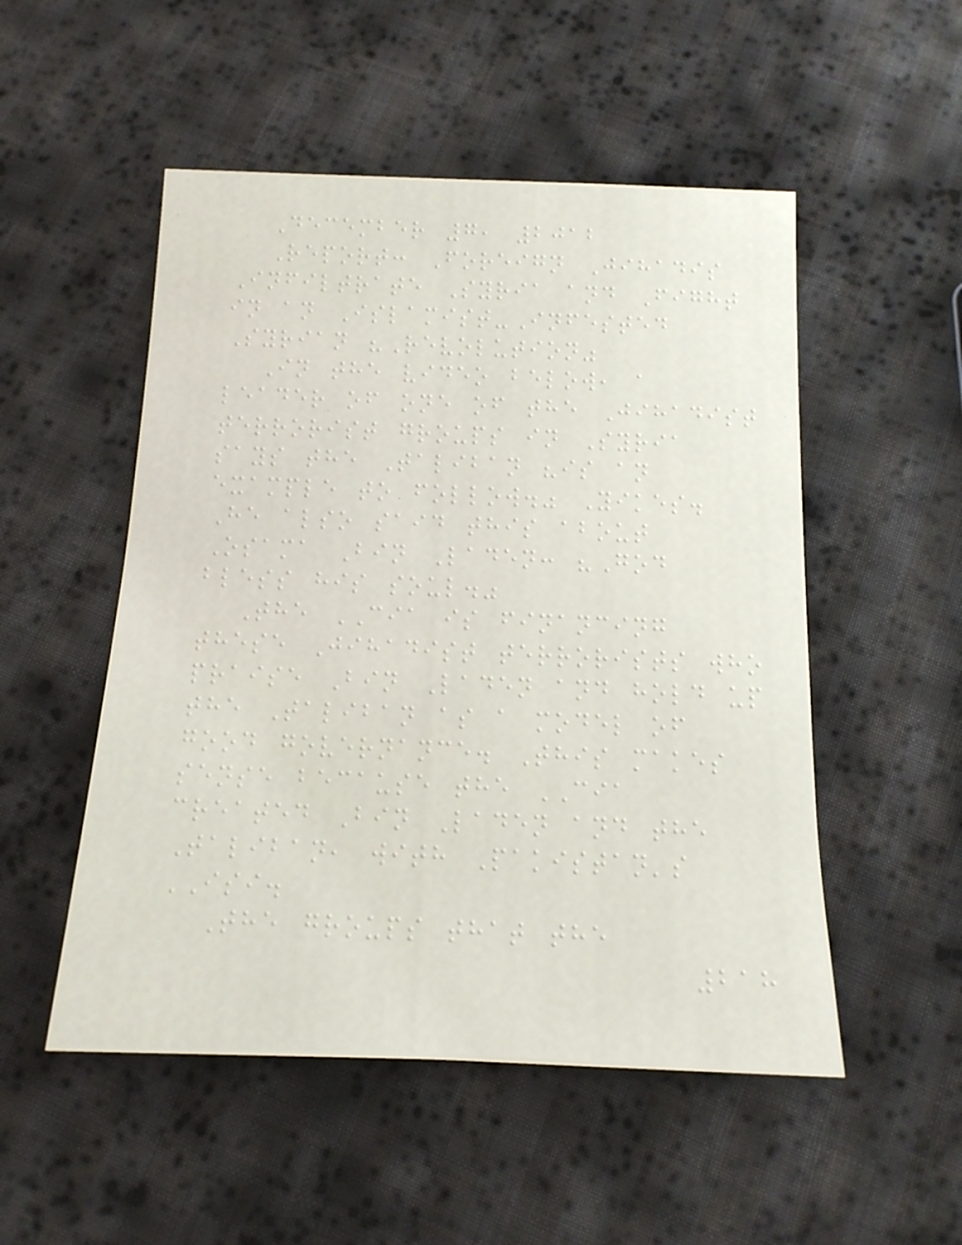December 7, 2012
Report: Foreign Jihadis
Infiltrate Syria and Fight
in an Islamist-Infested
Syrian "Revolution"
In the video below, a
leader of one of the Jihadist
terrorist groups in Syria
says the Taliban "is an
example to follow." Yikes.
He also said this about
Osama Bin Laden: "God
bless his soul."
The CIA is financing
these Jihadist terrorists who
praise Bin Laden and hold up
the Taliban as a model of
good governance. This makes
sense because the CIA
created Bin Laden and the
Taliban, with Pakistan's
ISI.
The groups that the
218
